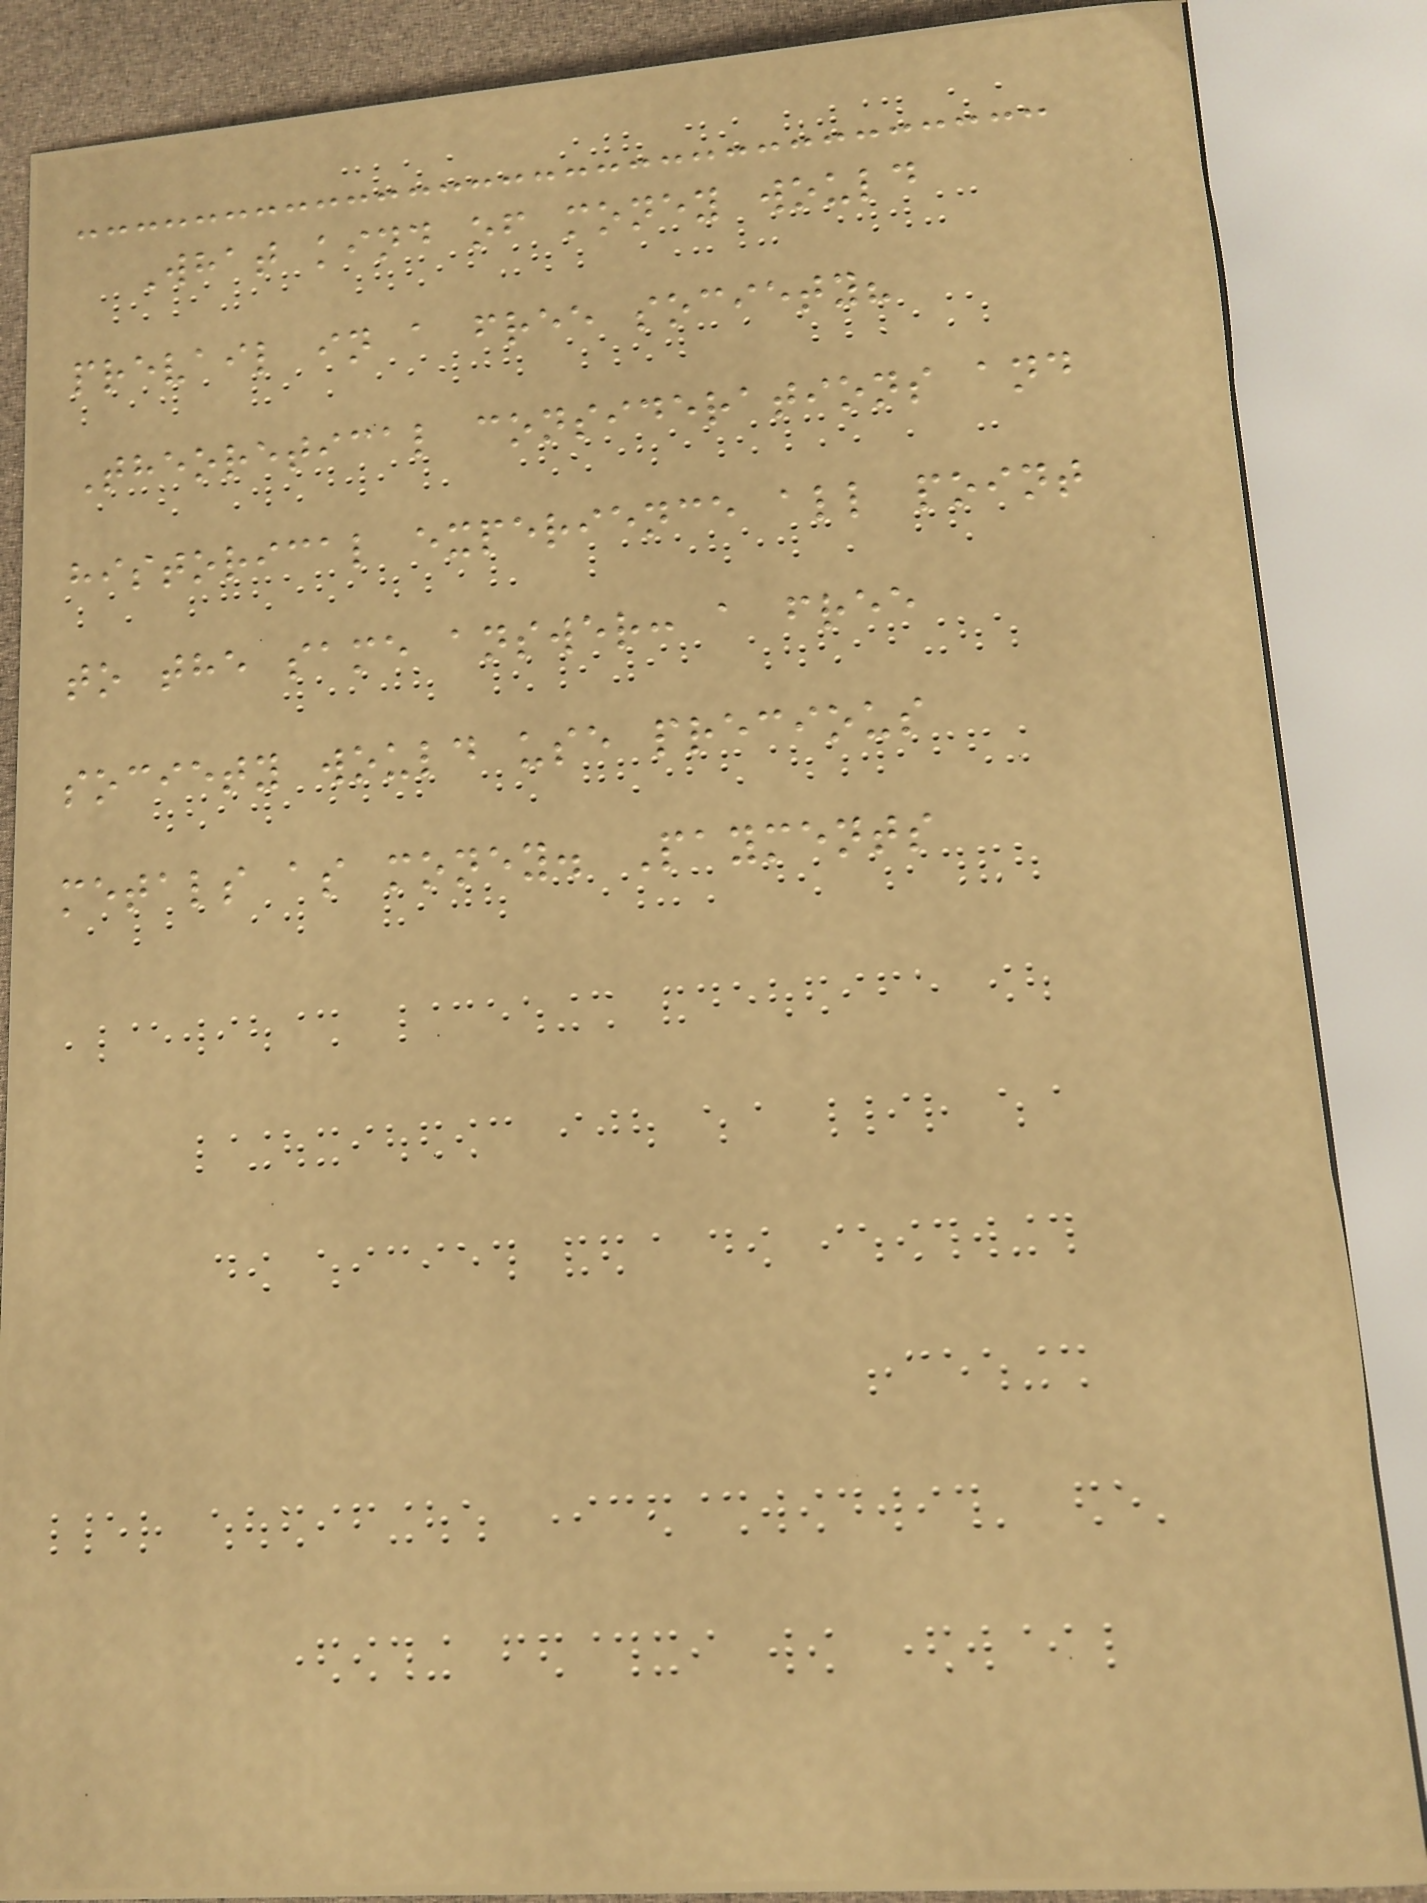What kind of money would
prevail in a free society?
Theoretical considerations and
historical experience all point
to the same answer: a free
society would use precious
metals as money. Payments
